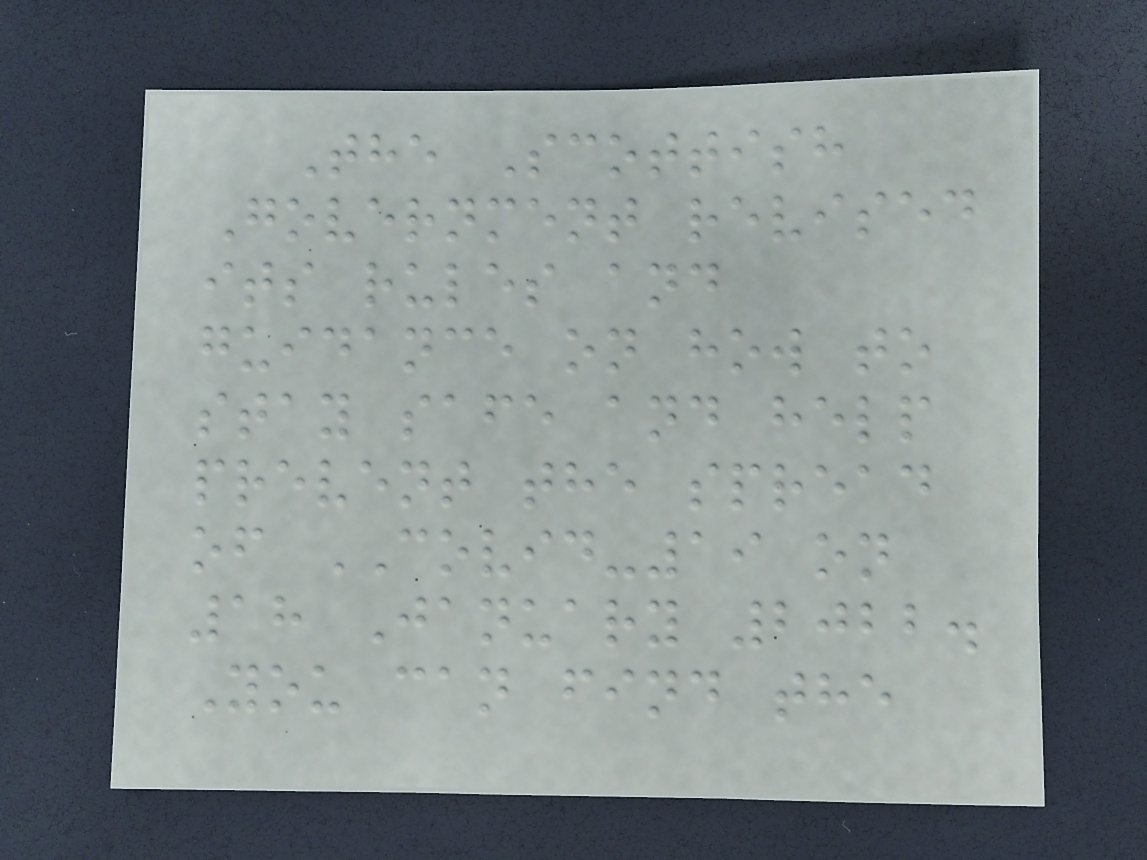The Scottish
Government revised
its rules and
guidance on how to
stay safe and help
prevent the spread
of COVID-19 on
18 January 2022.
You can find the
